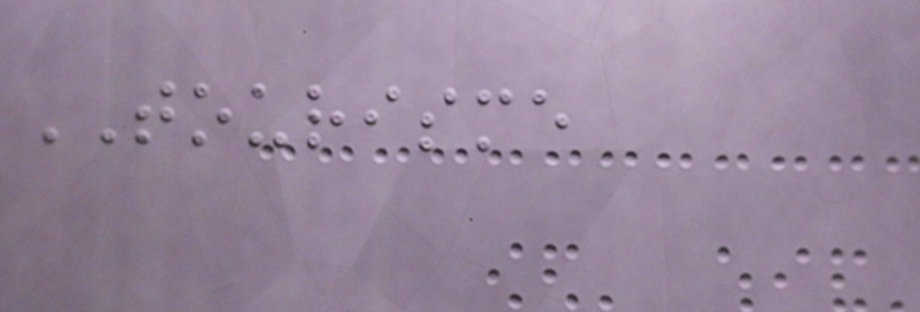TOURISME
